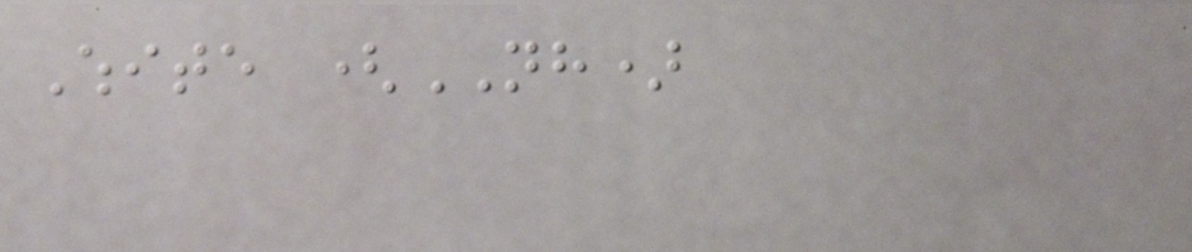White (NH)
